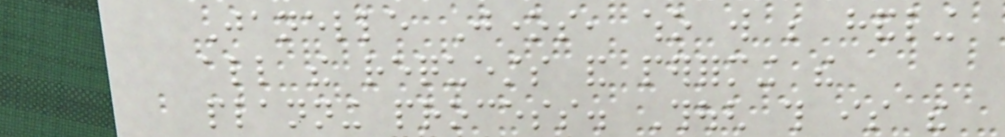Janelle Jones, who will be handling
all the requests and performing the
planning process. Though this is the
